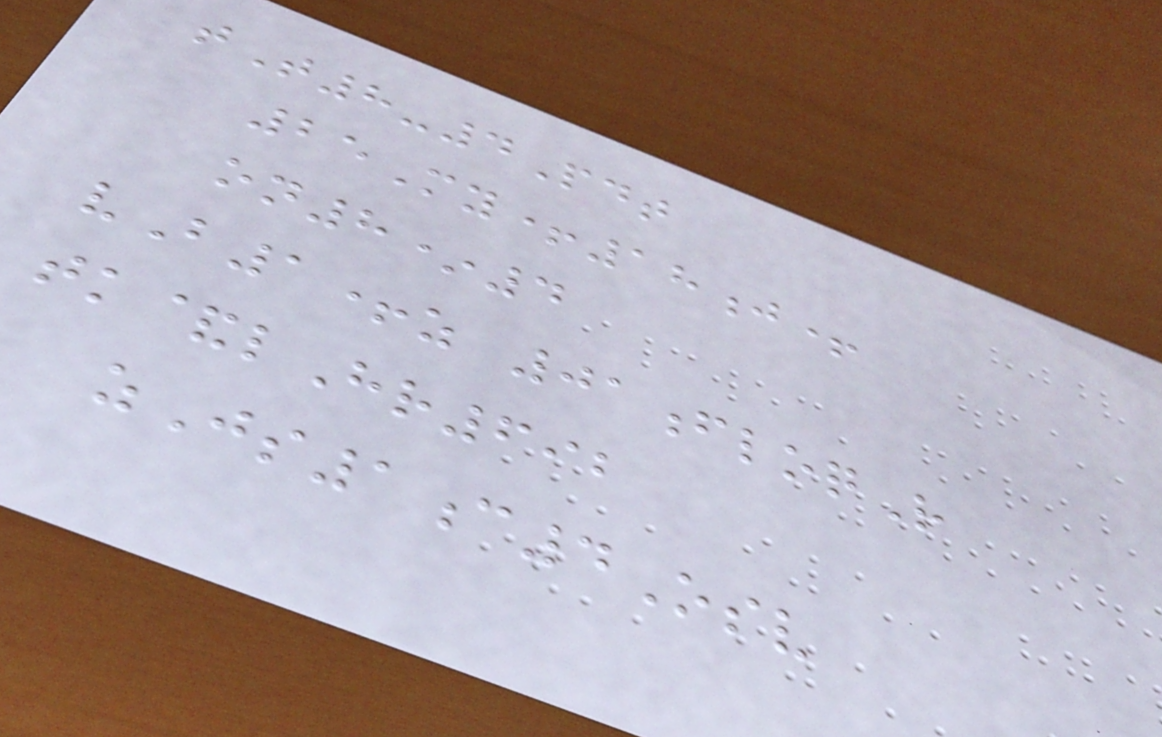tT8-4Pdt
25My+18j+
on8*4
vB1+z 01floqR
tk&lHr692
zJs1c4Osv
